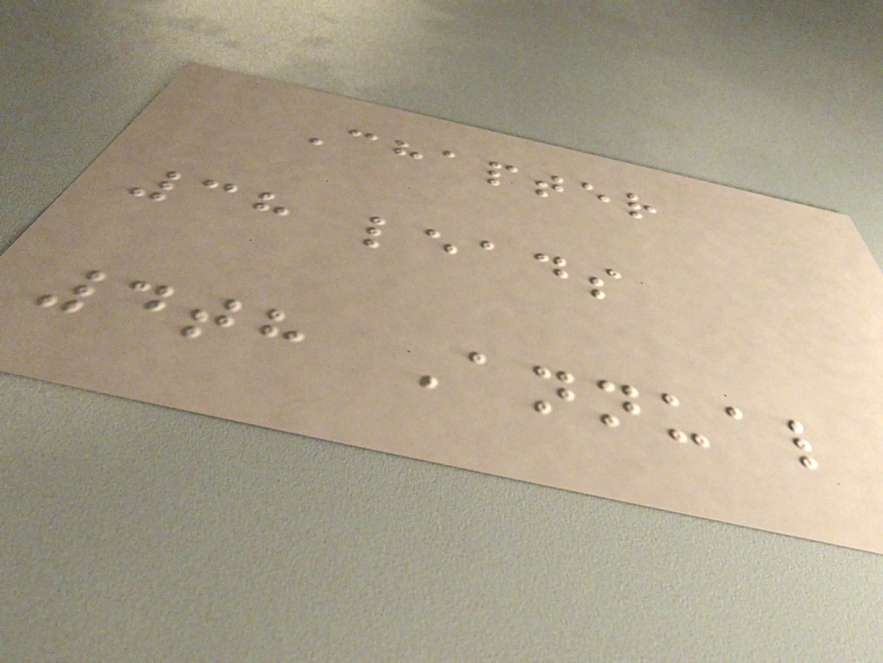Chapter
38 leads
4th Annual
